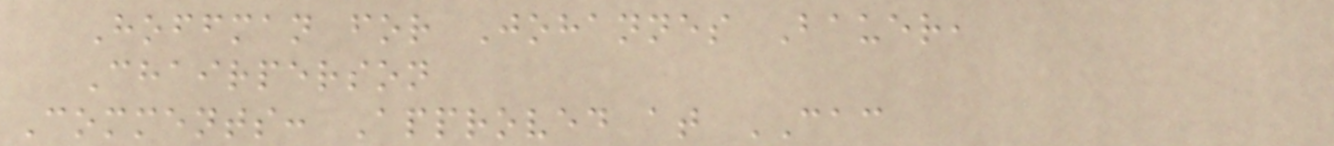Hoffman for Johannes Bauer,
Chairperson
Comments: Approved at CAC
